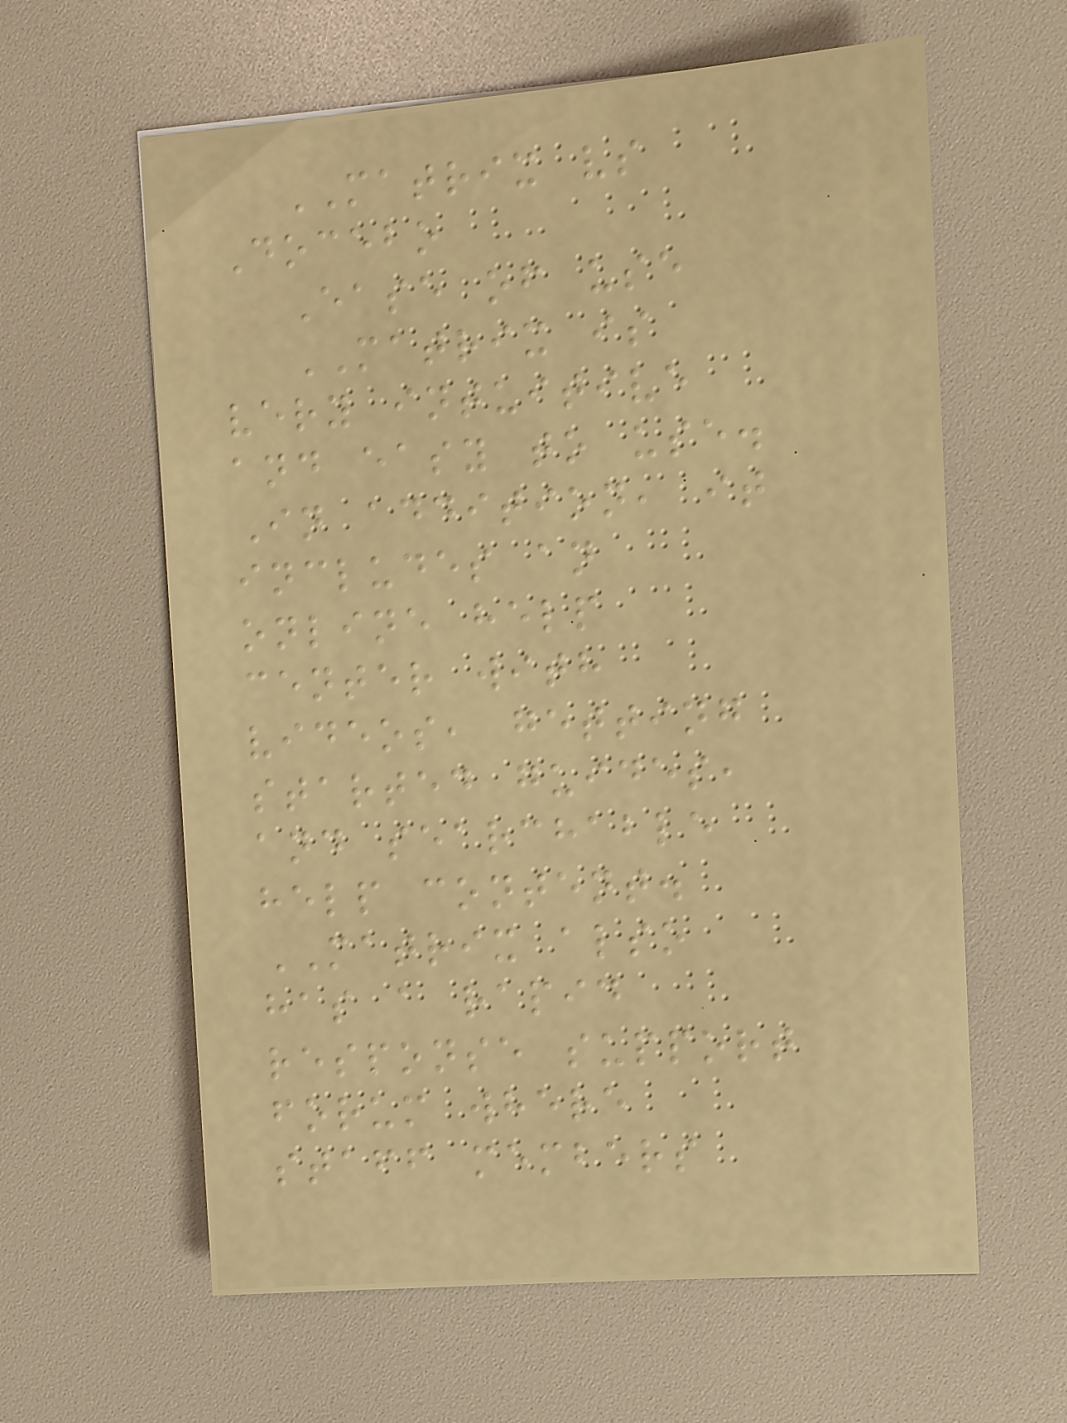MATRIX vs
Docebo
Ease of use
MATRIX is
very intuitive
and easy to use.
In addition, it
includes an
online help
center with
videos, getting
started guides,
and searchable
help content.
MATRIX also
has a rapid
response support
forum where
staff members
